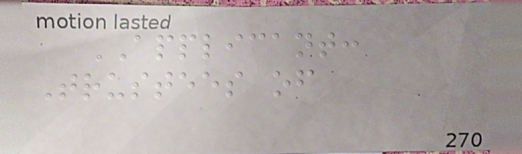APPLICANT:
Trustees of
